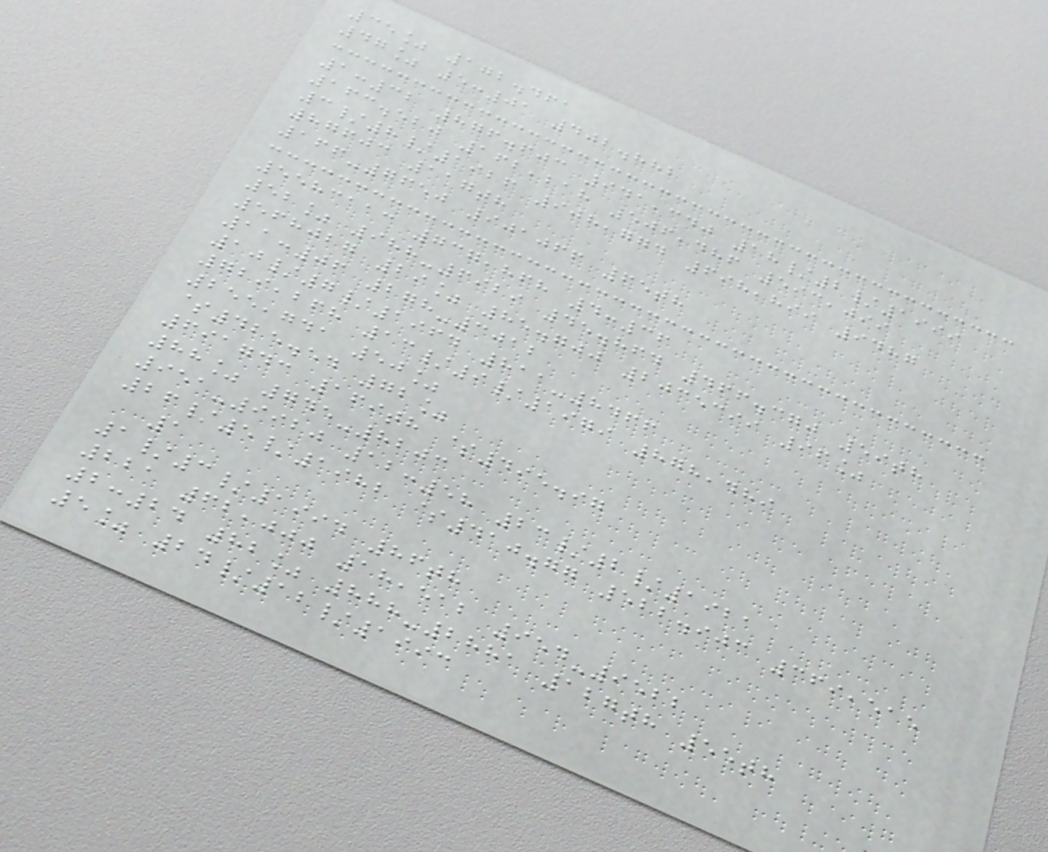35% 172.461
47% 5:01 402.882
1:32 876.603 941,340 18/2/1999
163.520 162,218 506,486 593,099
3/8/1926 908,774 698,899 9487
87603 117th
166-7650 901066 65th
5583113 737,868 4:36
52% 988-6929 45.864 466.370 59th
568027 29% 85.700 2035399 96%
11:06 278-3012
10/7/1964 811-8466
729,268 13/9/1979 878,489
255,741 50%
$425.54 72%
691743 169th $495.97
88% 745-8203
951-9920 12:58 23/2/1921
26/5/1982 $410.77 522.903 369,515
1
1/3/1994 86th
221 62,000 18,512 954-9522
2:24 82% 888-2881 127th 55th
5% 24/12/1993
